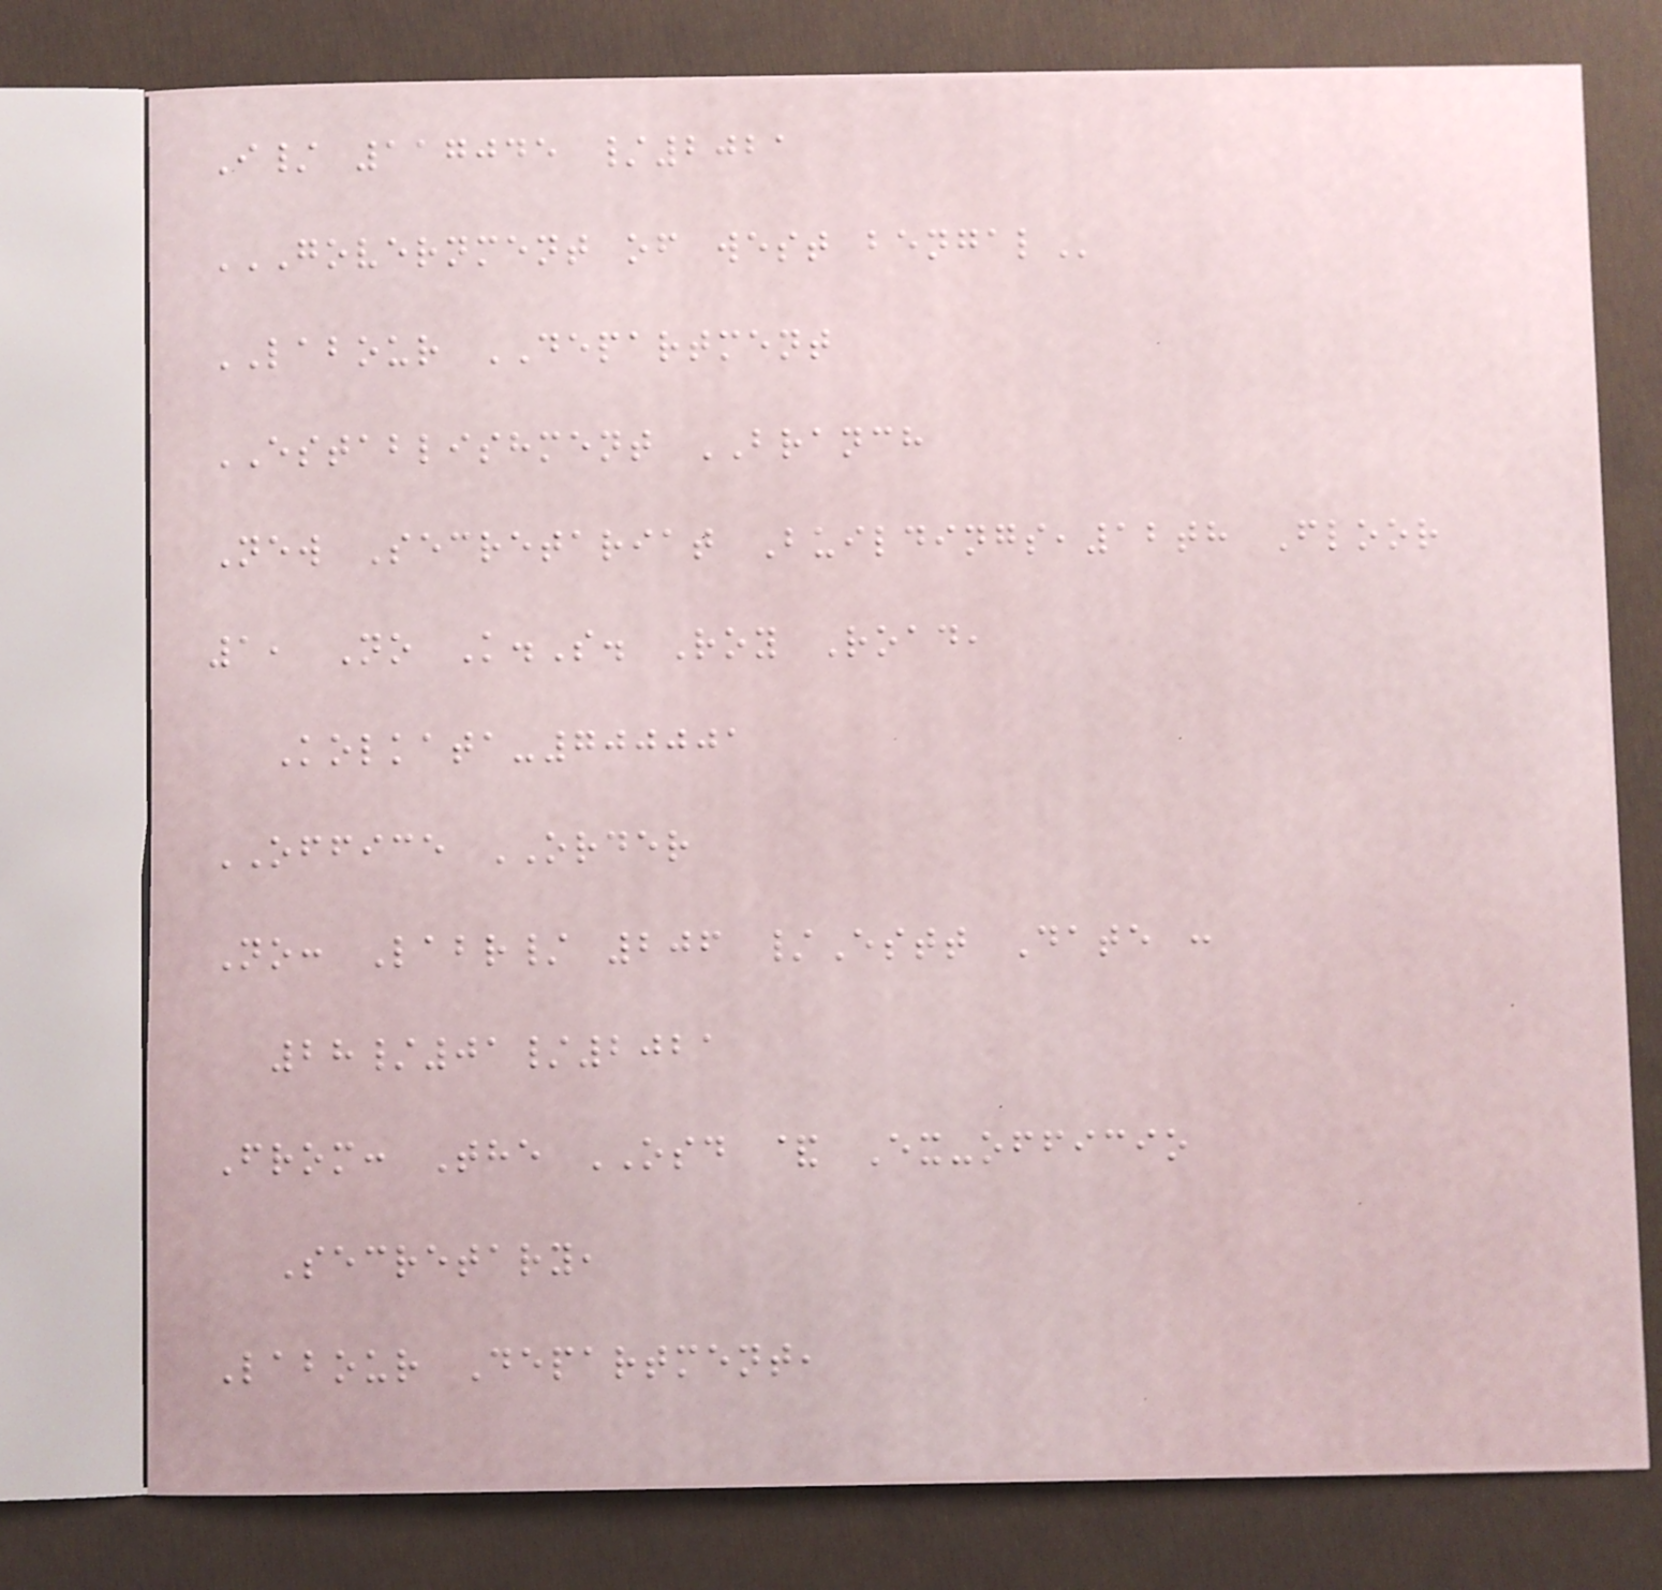I/ 117045 /2021
GOVERNMENT OF WEST BENGAL
LABOUR DEPARTMENT
ESTABLISHMENT BRANCH
New Secretariat Buildings,12th Floor
1, No K.S. Roy Road,
Kolkata-700001
OFFICE ORDER
No: Labr/ 206 /Estt Date :
28/01/2021
From: The OSD & Ex-officio
Secretary,
Labour Department,
